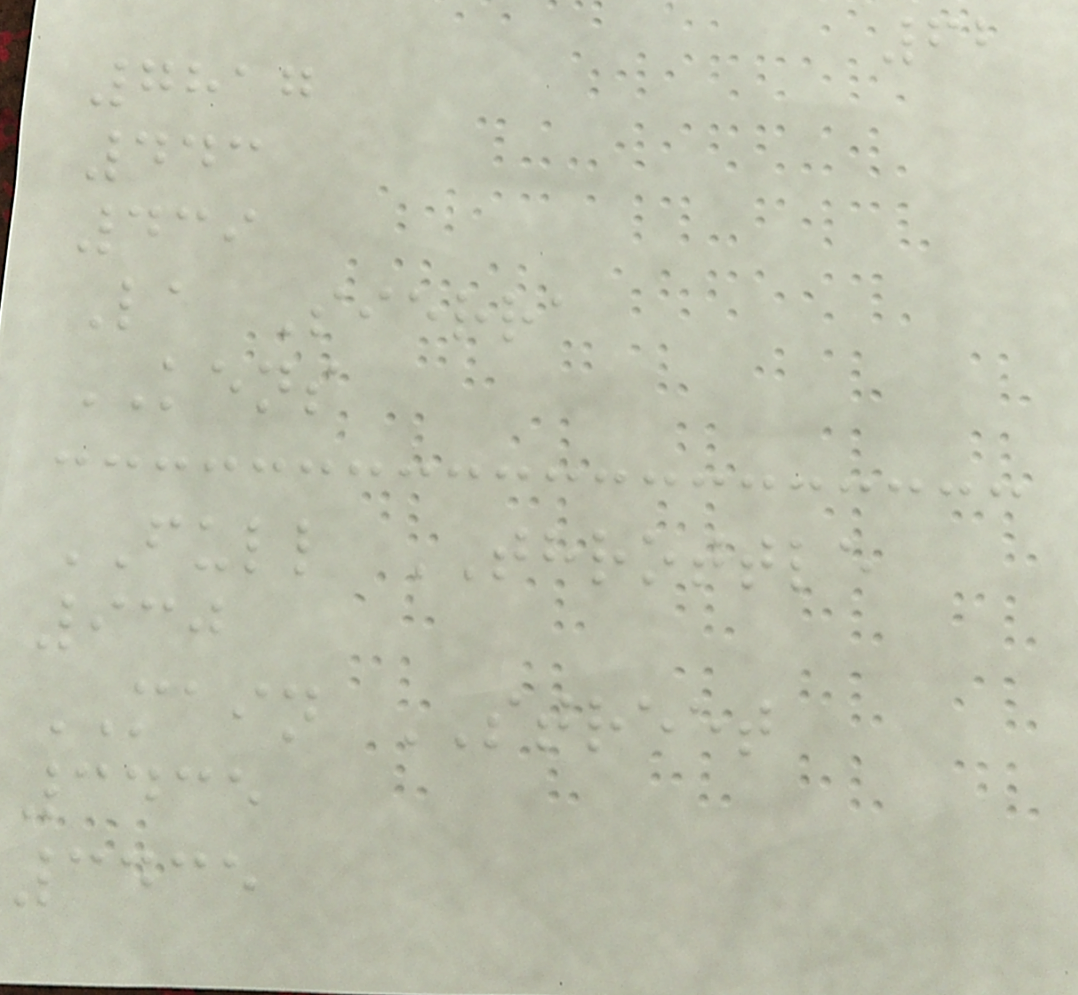62
7817
443
439
La Sierra
KENS
FULL THROTTLE
930
MAIN STREET
3435
3435
